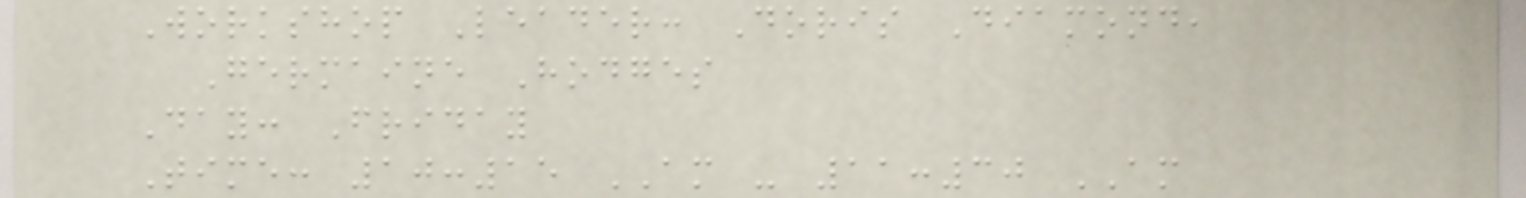Workshop Leader: Doris Diamond,
Germaine Hodges
Day: Friday
Time: 10:15 AM - 11:30 AM
